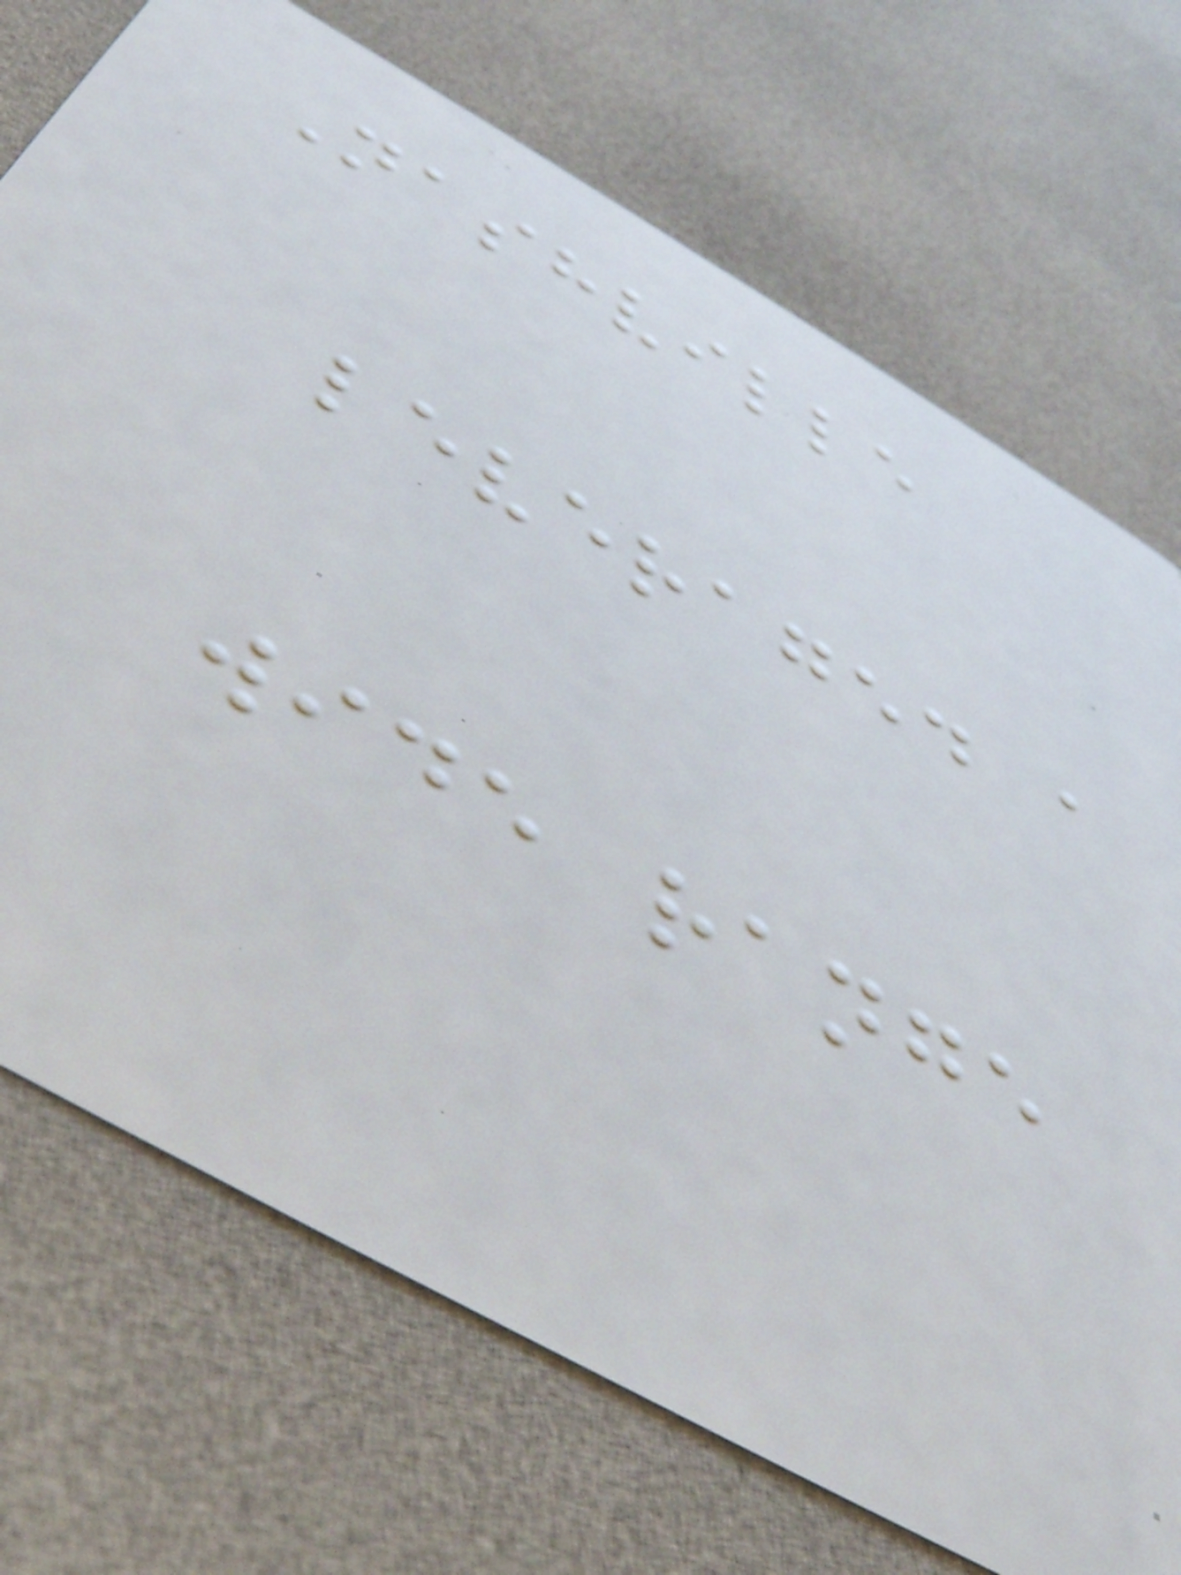Nashville
leveraged a
wide range
